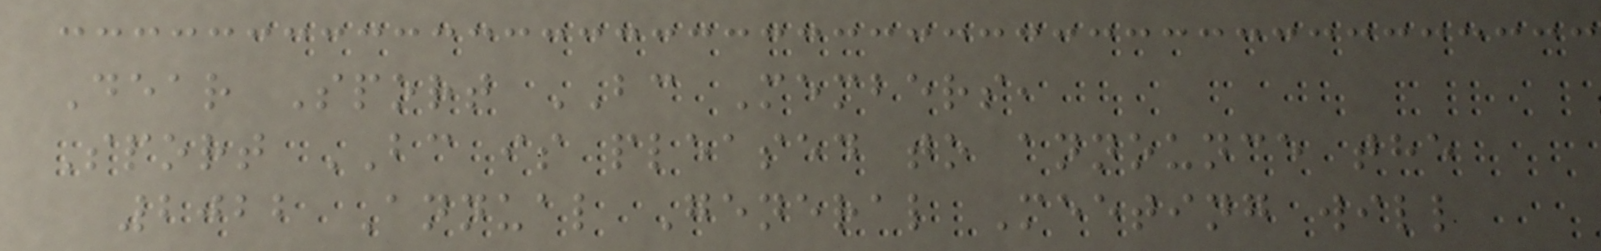Dear Sport BC Members,
Sport BC is pleased to announce the
2022 Annual General Meeting will
